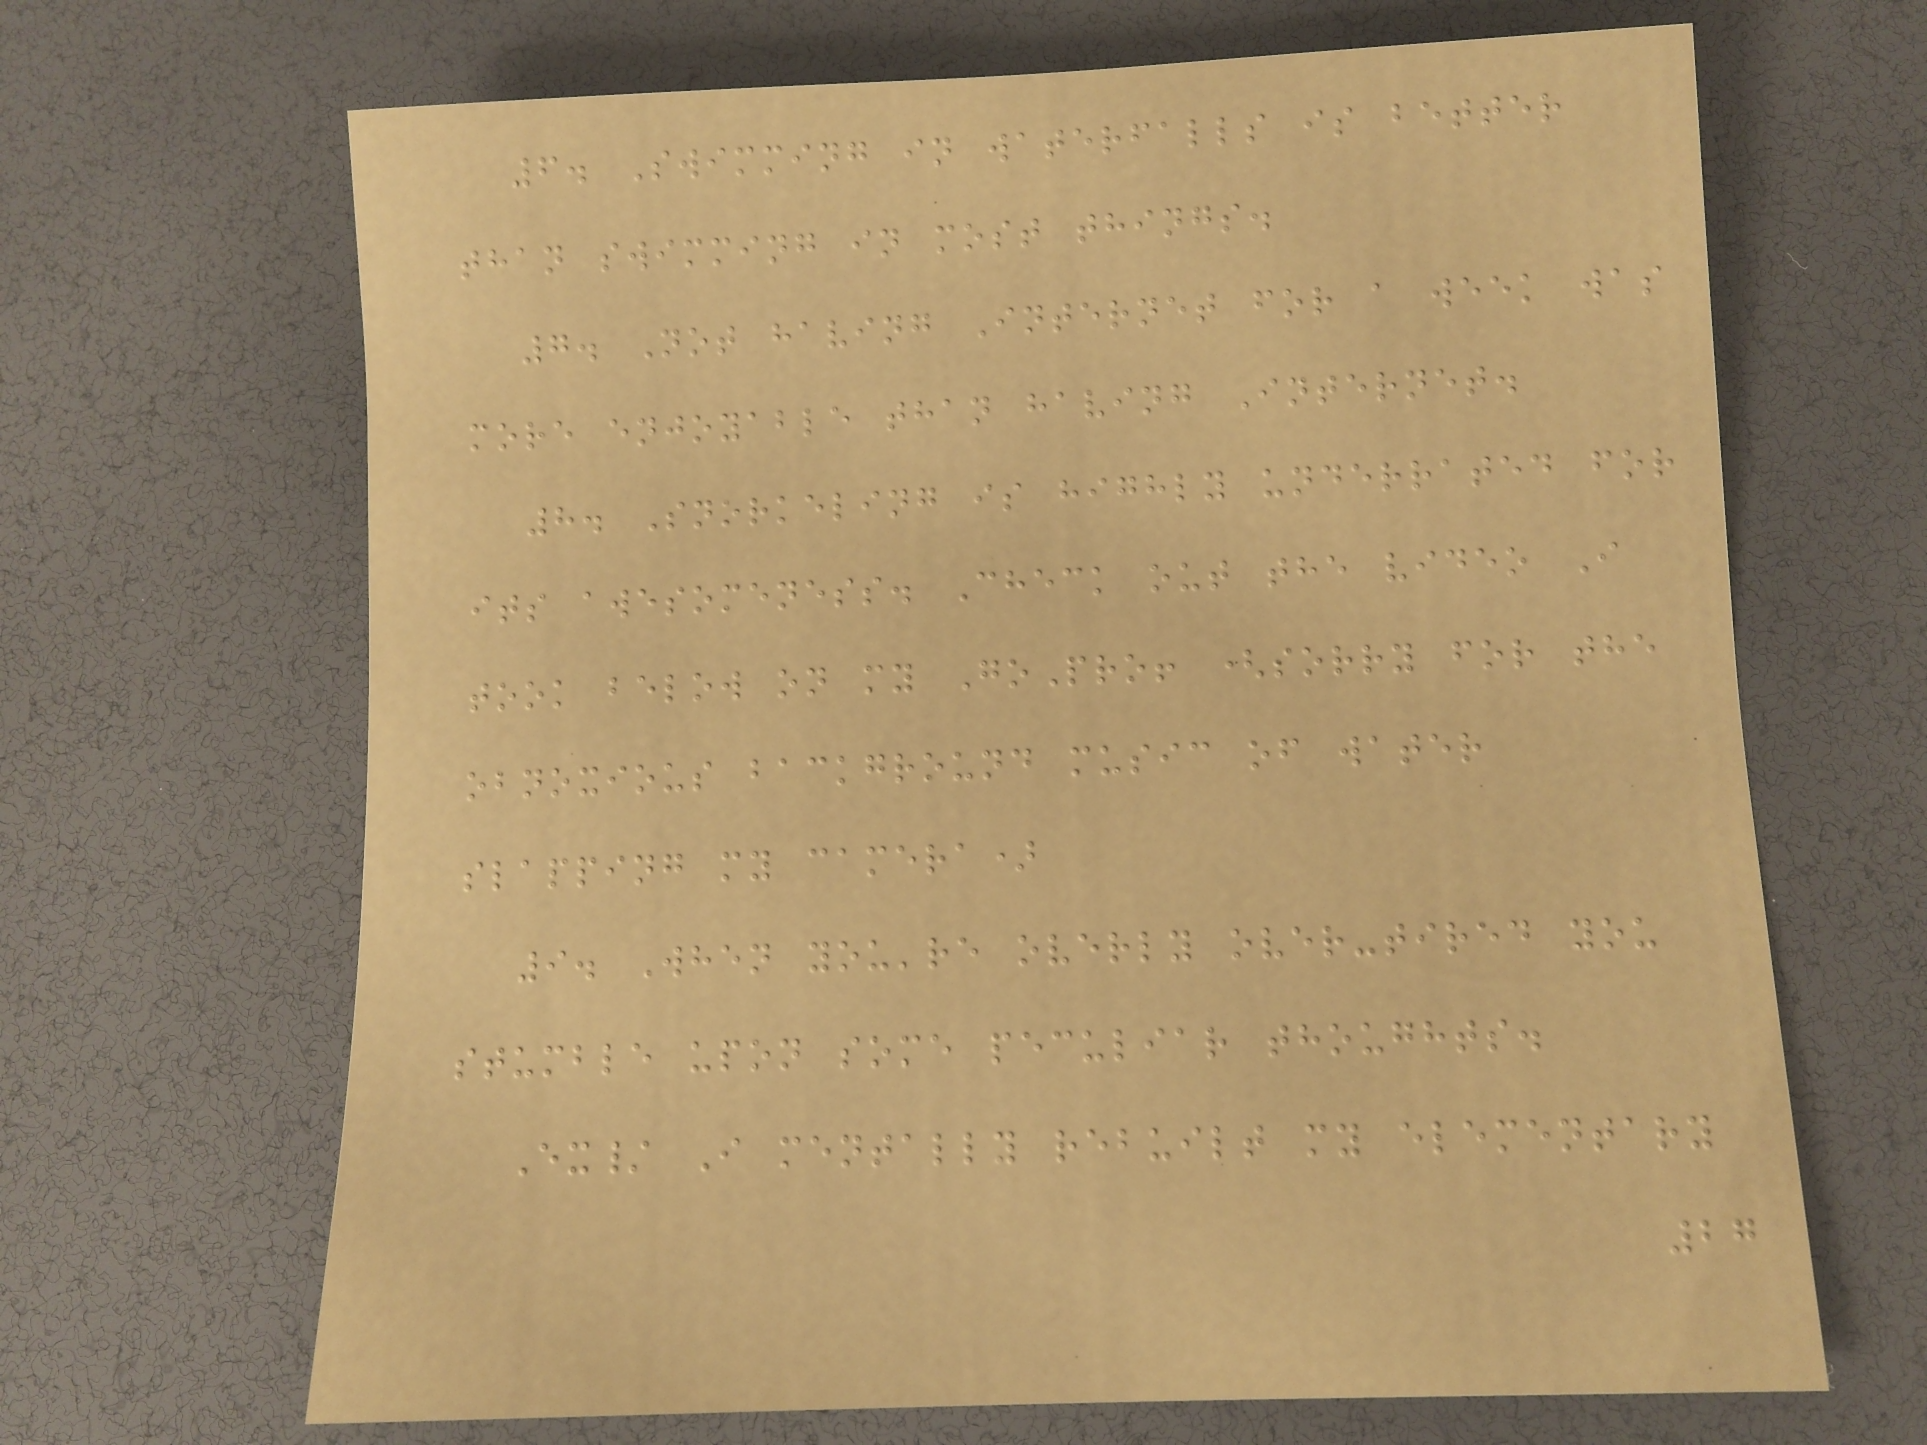6. Swimming in waterfalls is better
than swimming in most things.
7. Not having Internet for a week was
more enjoyable than having Internet.
8. Snorkeling is highly underrated for
its awesomeness. Check out the video I
took below on my GoPro! (sorry for the
obnoxious background music of water
slapping my camera)
9. When you're overly over-tired you
stumble upon some peculiar thoughts.
Ex/ I mentally rebuilt my elementary
27
